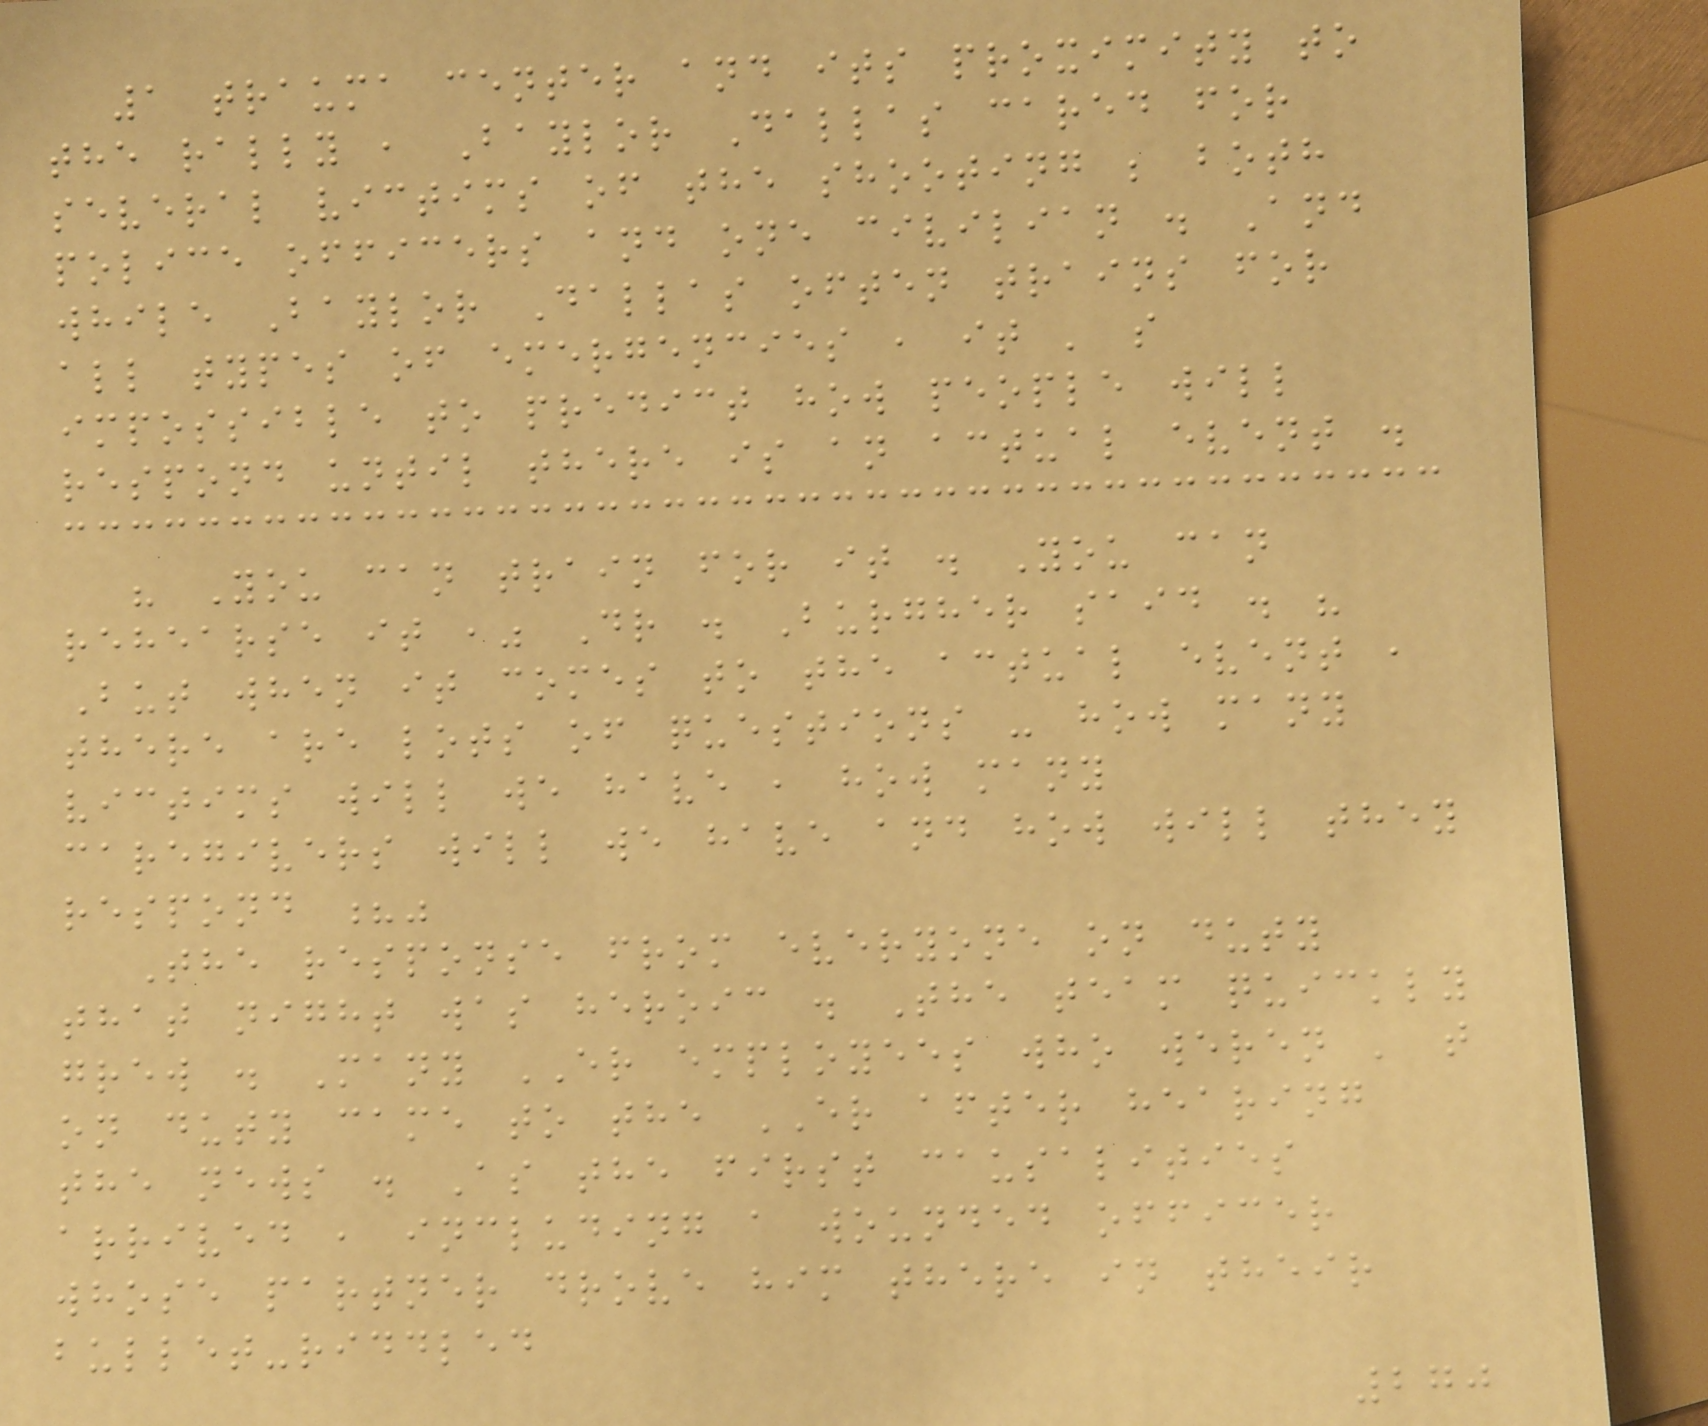1 trauma center and its proximity to
the rally , Baylor Dallas cared for
several victims of the shooting ; both
police officers and one civilian . And
while Baylor Dallas often trains for
all types of emergencies , it ' s
impossible to predict how people will
respond until there is an actual event .
" You can train for it . You can
rehearse it ," Dr . Burgher said . "
But when it comes to the actual event ,
there are lots of questions - how many
victims will we have , how many
caregivers will we have and how will they
respond ?"
The response from everyone on duty
that night was heroic . The team quickly
grew . Many ER employees who weren ' t
on duty came to the ER after hearing
the news . As the first causalities
arrived , including a wounded officer
whose partner drove him there in their
bullet-riddled
270
